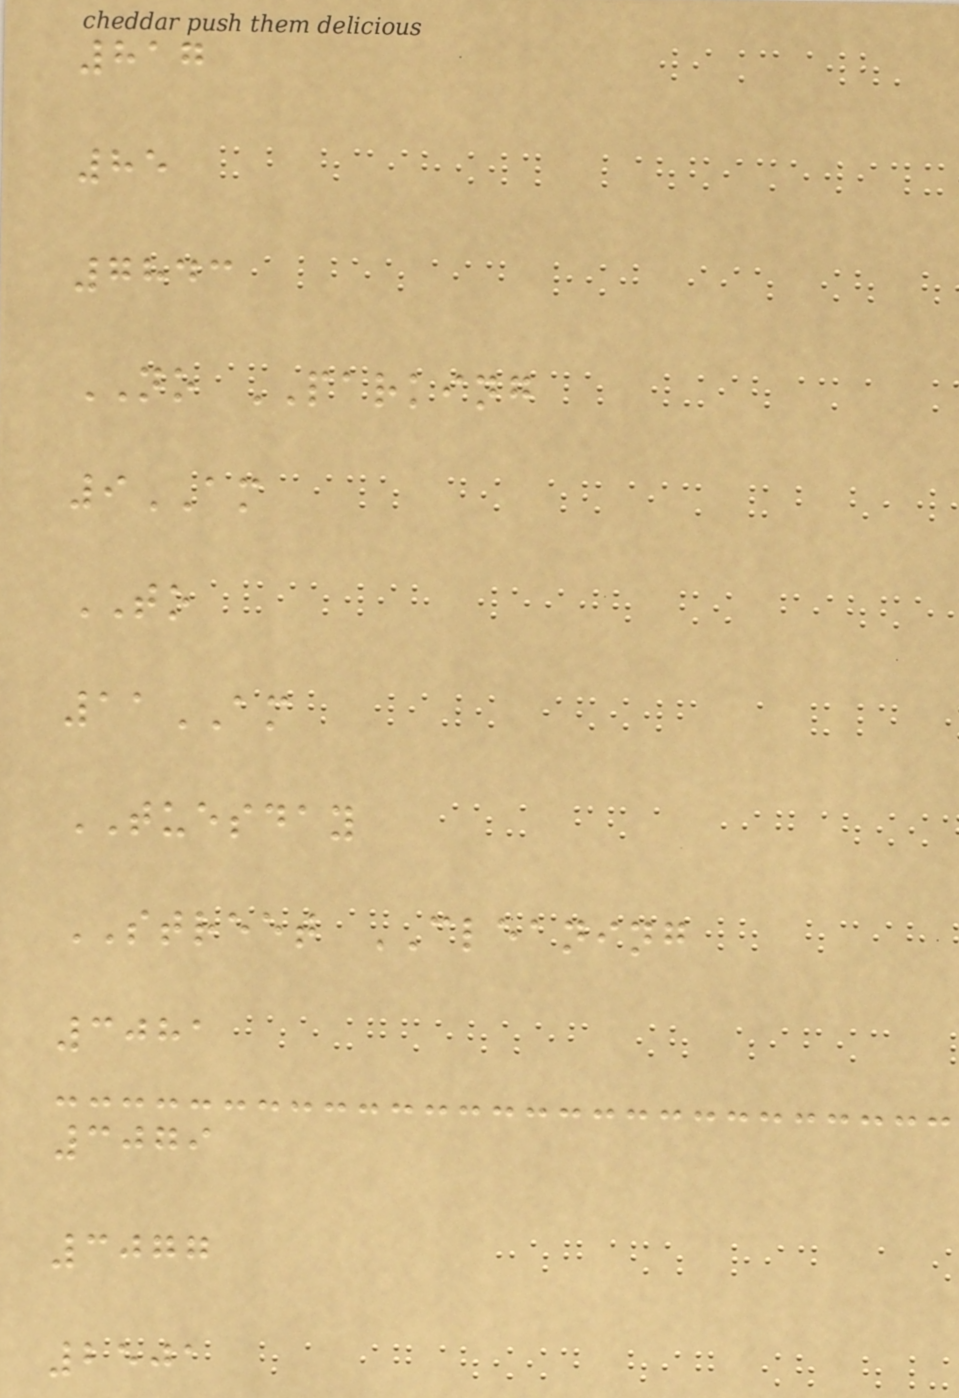817
85
7843
NO PARKING
9AM
TO
11AM
TUESDAY
STREET CLEANING
3081
3079
3077
2501
